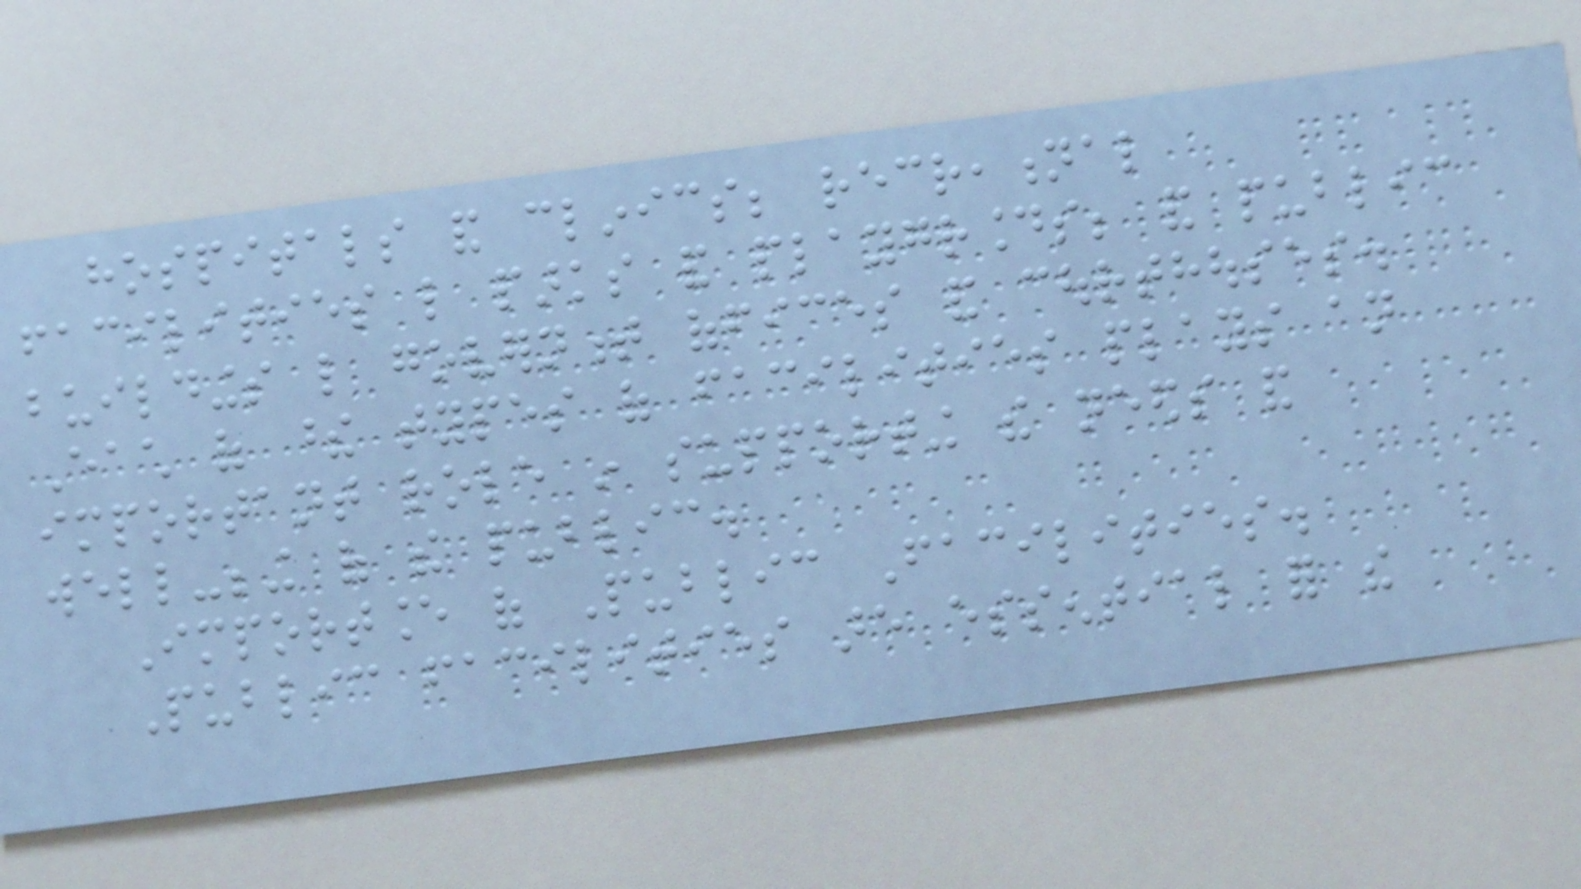hospitals and clinics; recreational
facilities like parks and playgrounds; and public
buildings like government offices and courthouses.
Each of these types of facilities plays an
important role in supporting the needs and
well-being of the public.
Importance of Public Facilities.
Public facilities are essential for the
